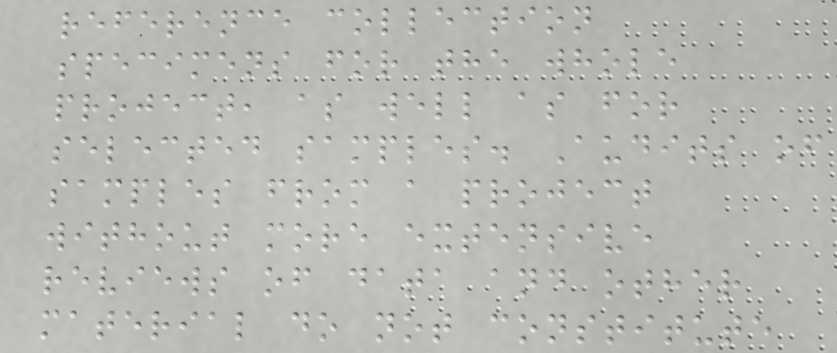reference collection
specimens for the whole
project, as well as for
selected samples. Audits of
samples from a project
without more extensive
reviews of data and other
material do not constitute
